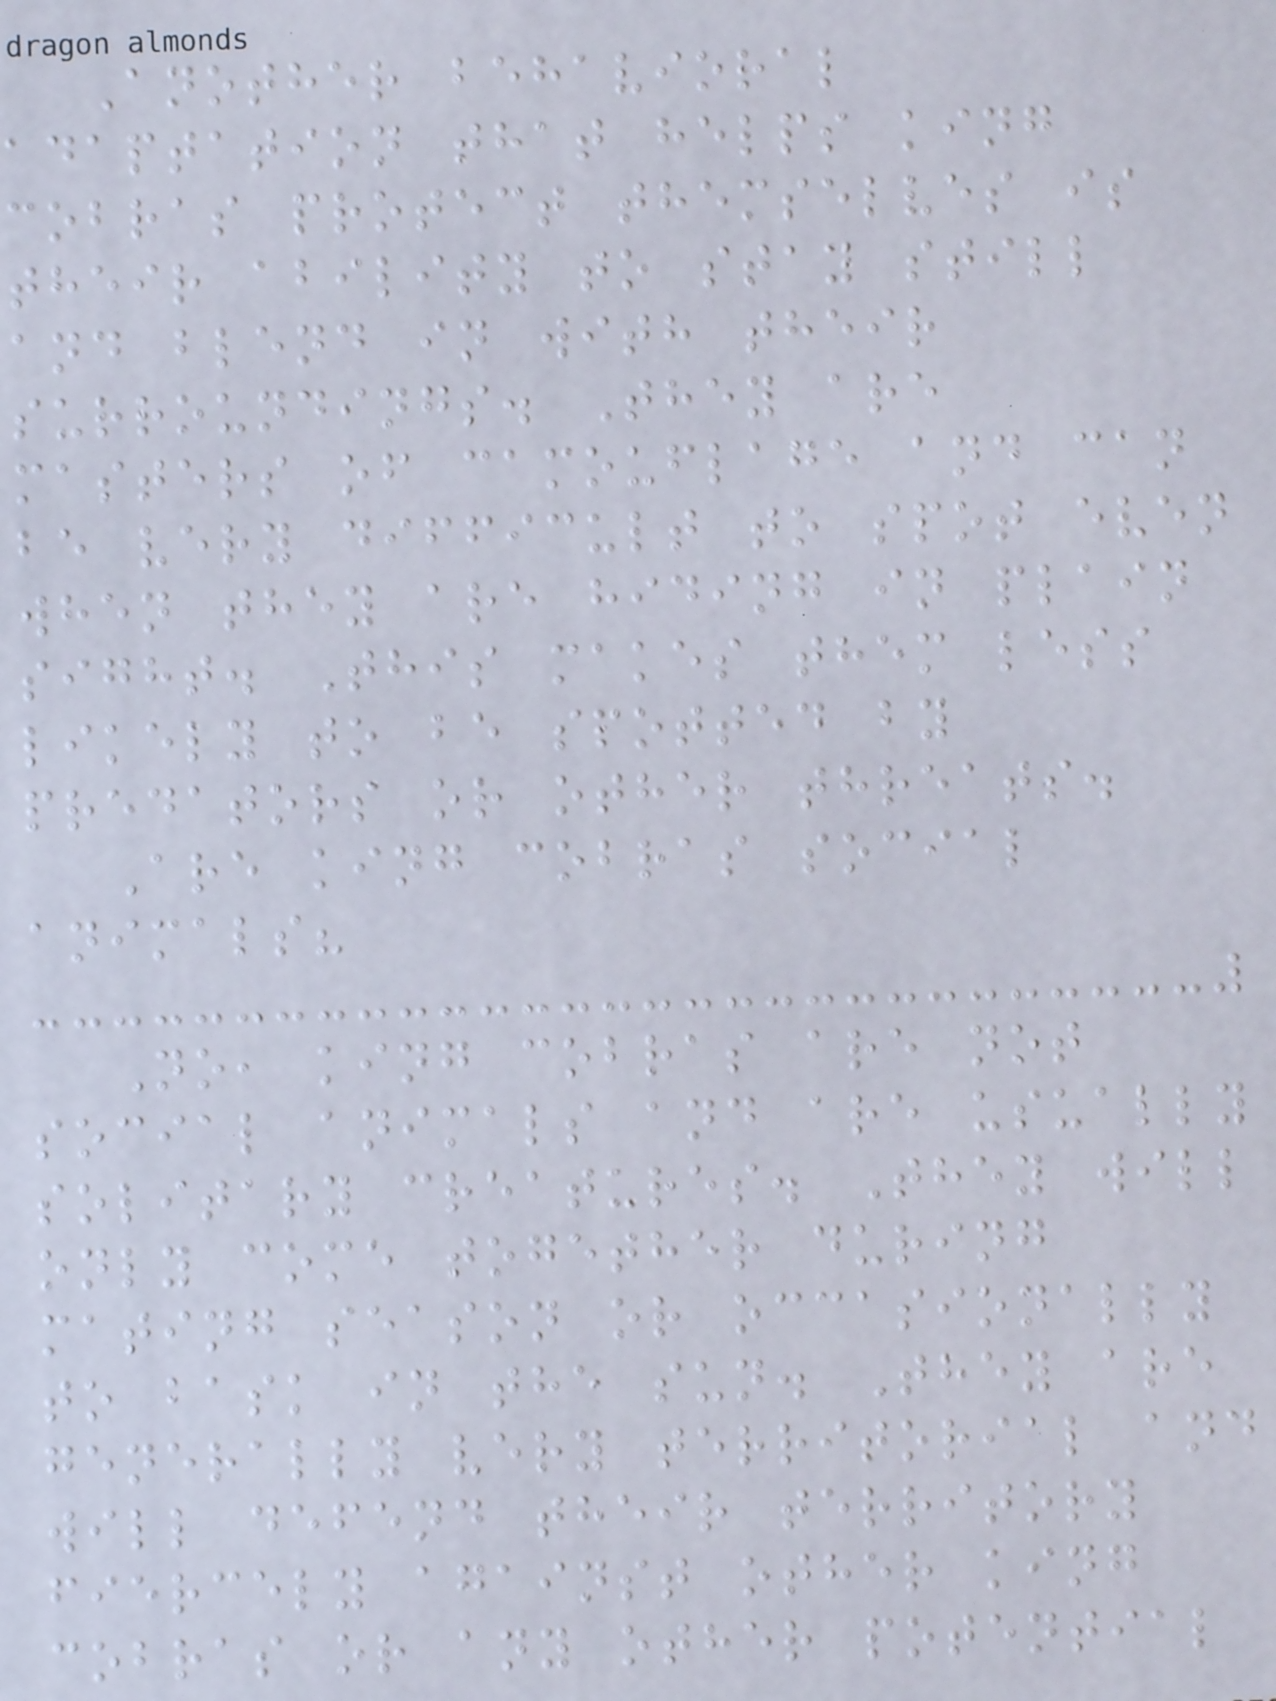Another behavioral
adaptation that helps king
cobras protect themselves is
their ability to stay still
and blend in with their
surroundings. They are
masters of camouflage and can
be very difficult to spot even
when they are hiding in plain
sight. This makes them less
likely to be spotted by
predators or other threats.
Are king cobras social
animals?
No, king cobras are not
social animals and are usually
solitary creatures. They will
only come together during
mating season or occasionally
to bask in the sun. They are
generally very territorial and
will defend their territory
fiercely against other king
cobras or any other potential
